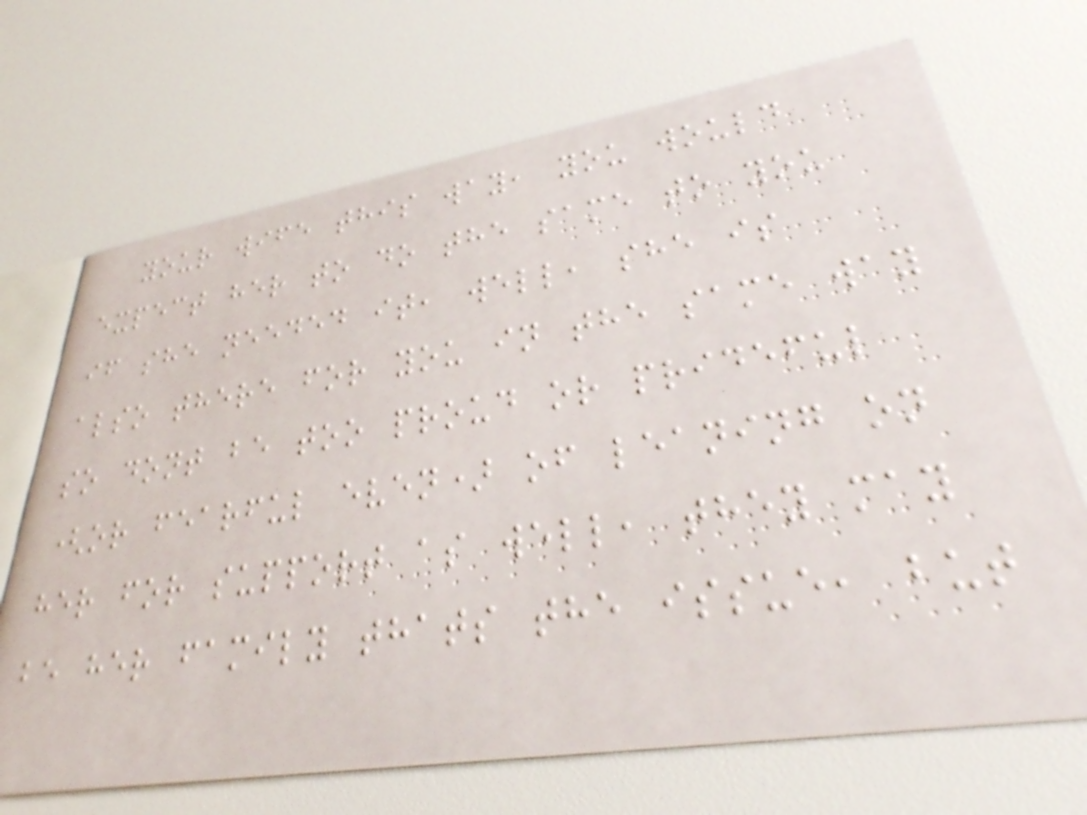your wife this way, you would
expect her to do the same to you
if she needed it, well, she is
also there for you in the same way
so dont be too proud or prideful
(or fearful even) of leaning on
her for support as well, they may
be her family thats the issue, but
